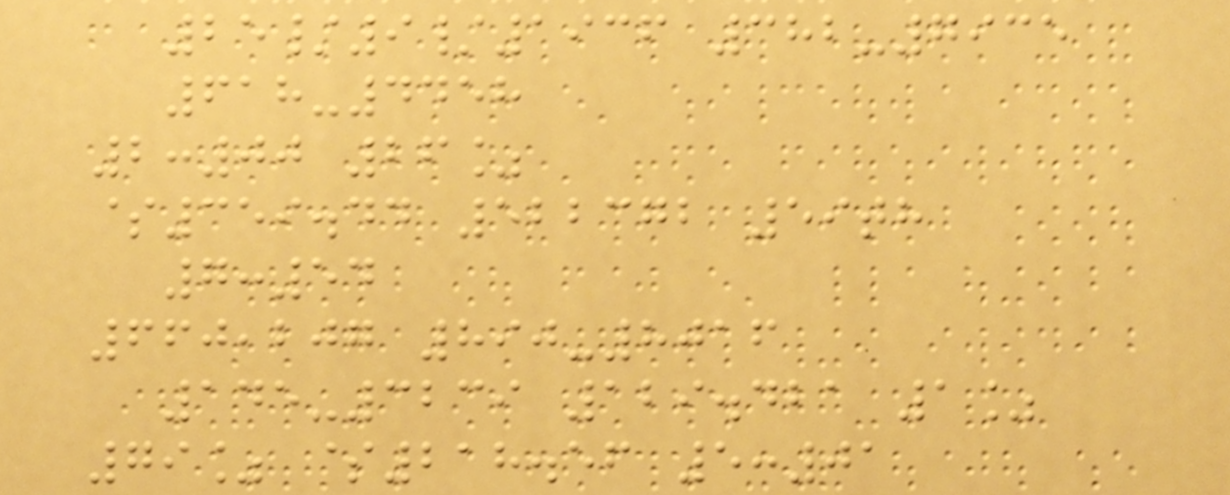25/9/1936 382-7935
618-4458
2:00 26%
$359.44 522372 59th
7:54
660,207 890-8016
145-3239 129.421 1%
79% $218.56 5:01
